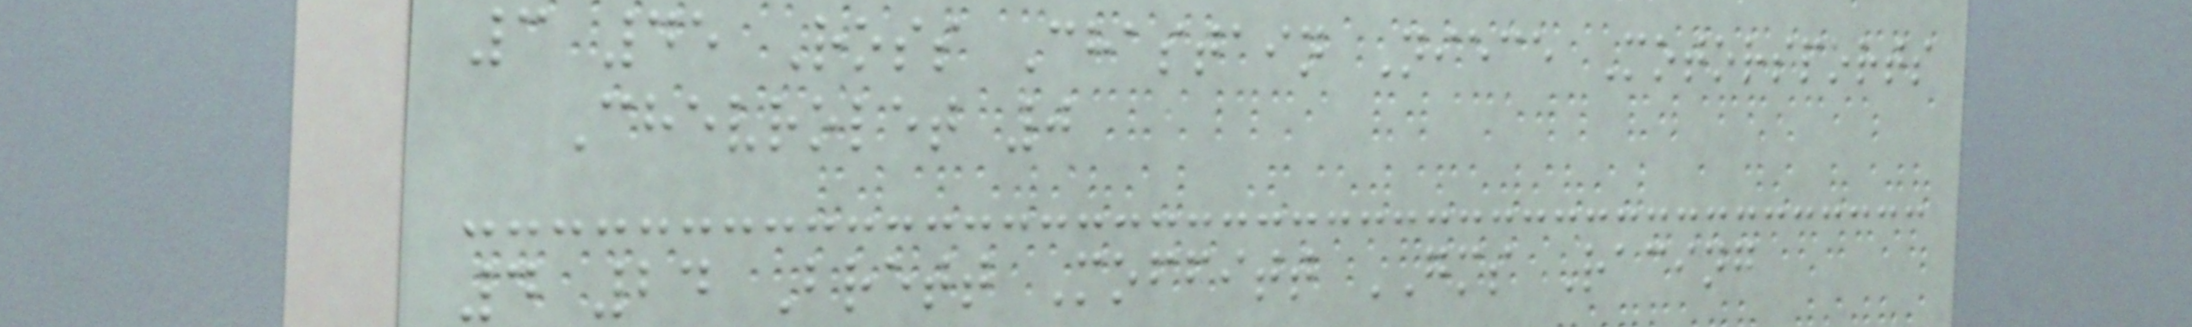3 45 Ross Chastain Niece Motorsports
Chevrolet 0
4 24 Brett Moffitt GMS Racing
